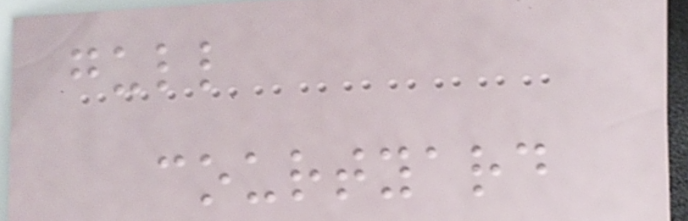gull
courtyard
